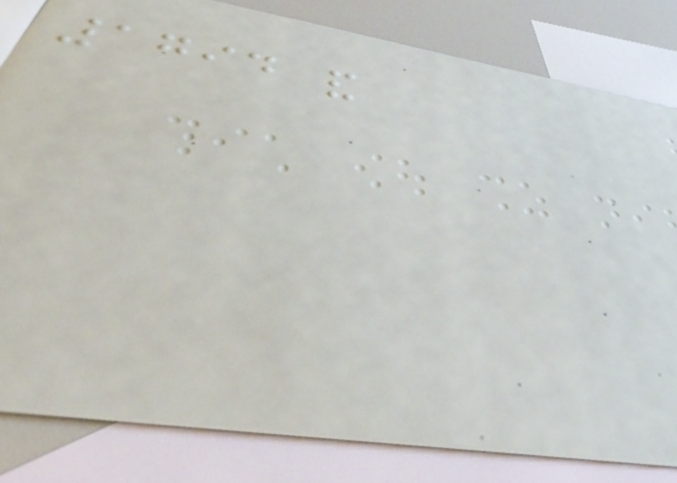1794 and
